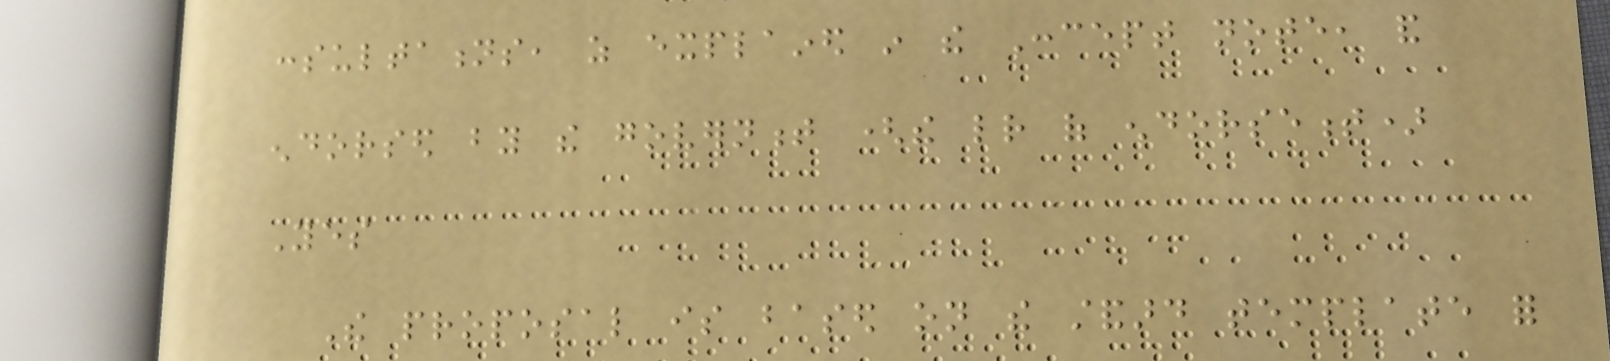consultations, as explained in the Concept note, and
endorsed by the government (the letter of endorsement)
Yes
The proposal is based on the standard template for
